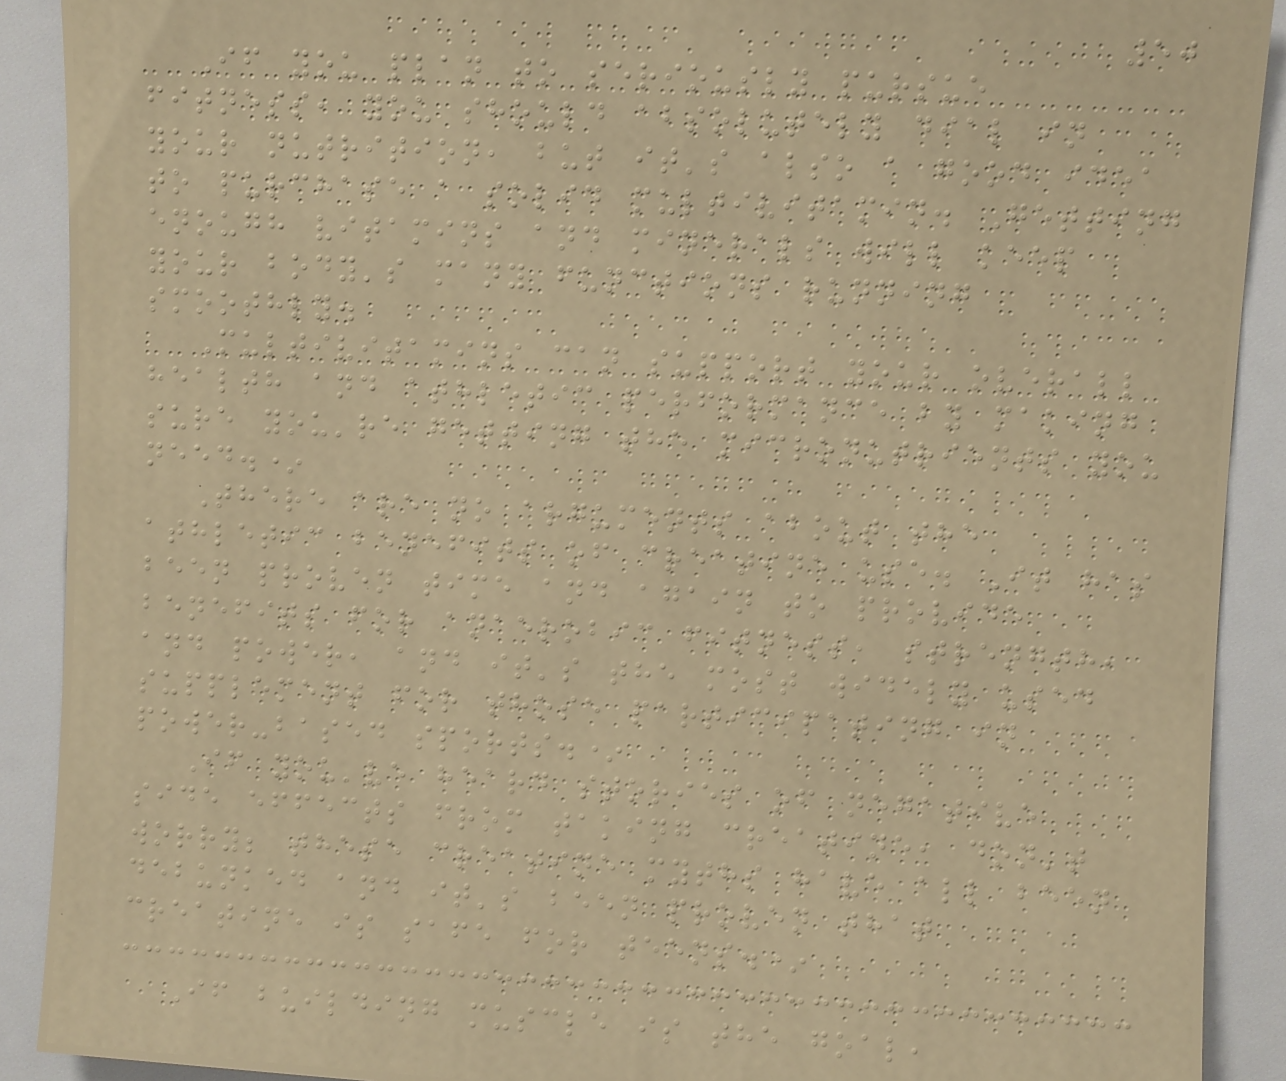50
If you plan to seriously pursue
fitness, you should absolutely dial in
your nutrition, but it's also a good idea
to purchase a solid multivitamin. Getting
enough vitamins and minerals will keep
your body's many functions running
smoothly.
Multivitamins can support your overall
health and athletic performance by making
sure you're getting the micronutrients you
need.*
There are no arguments about the
athletic benefits of creatine use. It has
been proven time and again to provide
benefits for anaerobic fitness, strength,
and power, and it's the most widely used
supplement for those participating in
power-based sports.*
If you've heard stories of negative
side effects from taking creatine, don't
worry; these creatine myths have all been
debunked and it's been proven that
creatine is safe for teens.*
If building muscle is the goal,
